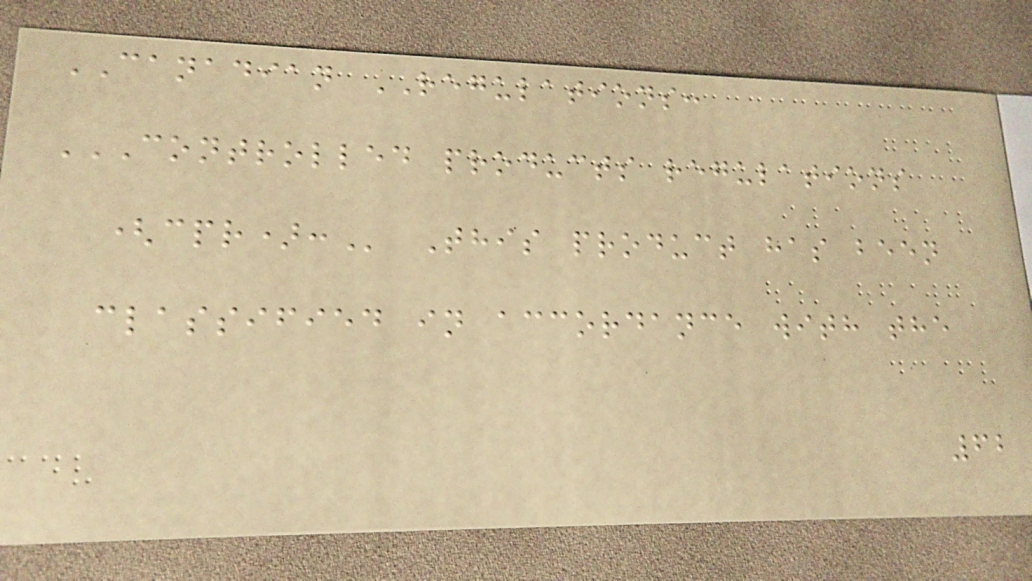CANADIAN REGULATIONS:
CONTROLLED PRODUCTS REGULATIONS
(CPR): This product has been
classified in accordance with the
62
